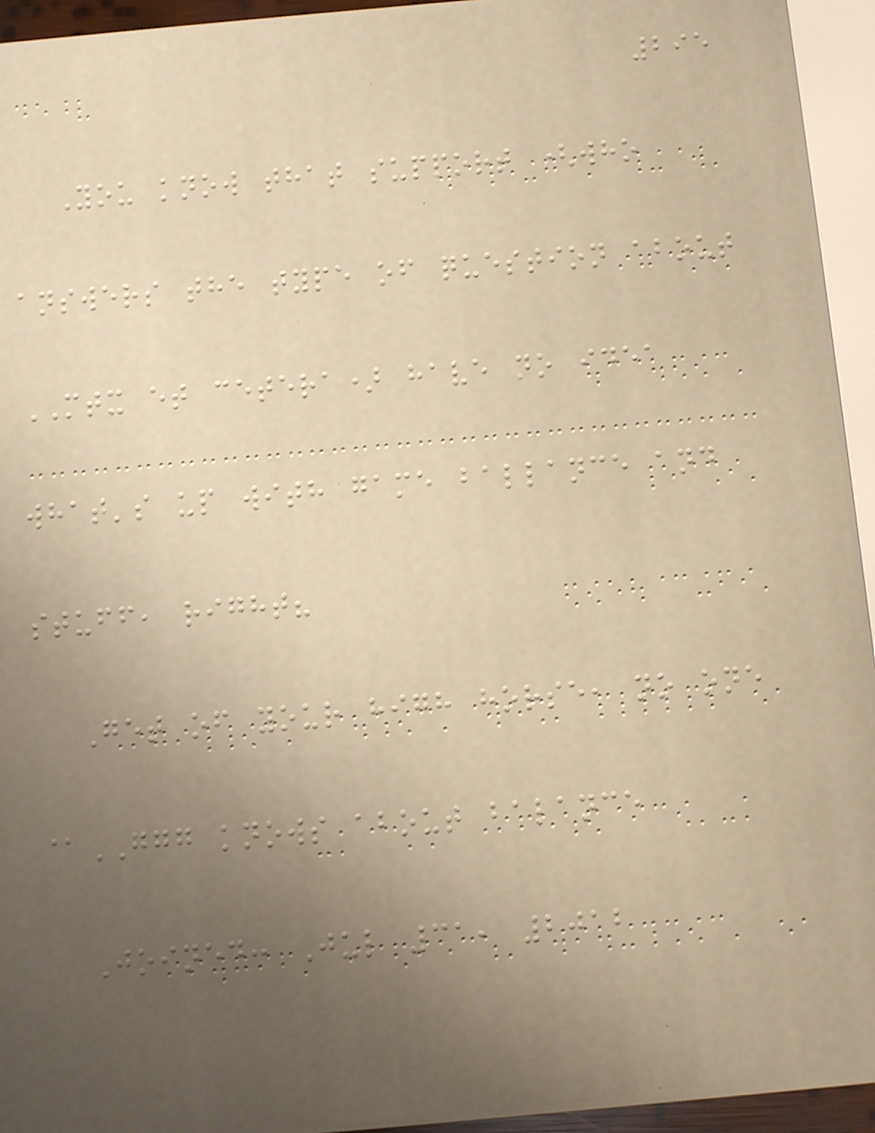295
You know that support (who
answers the type of question about
MTX et cetera) have no idea
what's up with game ballance and
stuff, right?
Get of your high horse, no one
@GGG knows about balance
Joined: Jul 31, 2012
